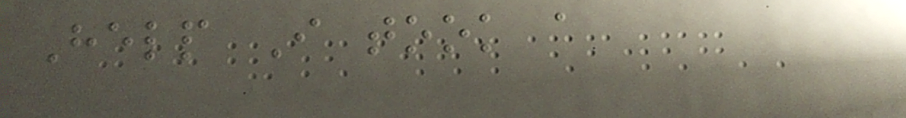Help I took a
